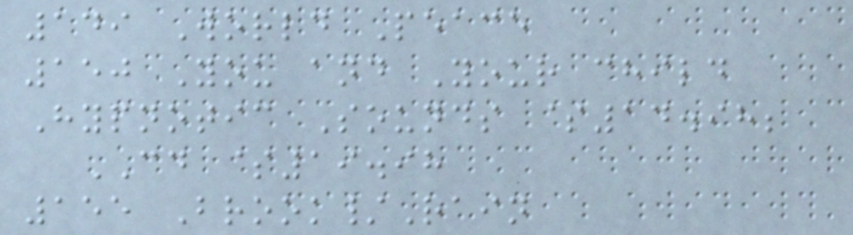149 World Peace
150 You and Your child
Hypnotic Sounds $14.98;
CD $19.98
155 Brook/Rain
